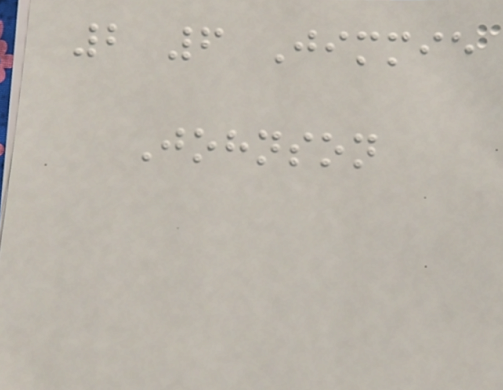2 6 Jimmie
Johnson
